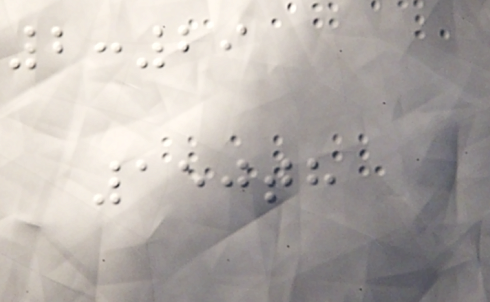2:29
150th
